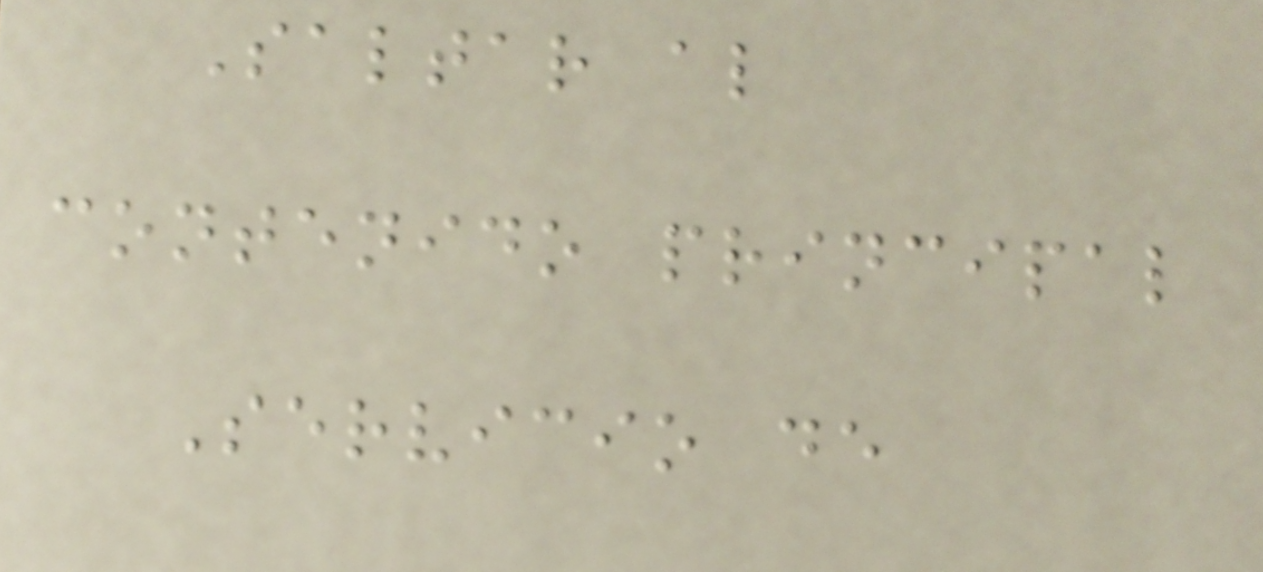Saltar al
contenido principal
Servicio de
